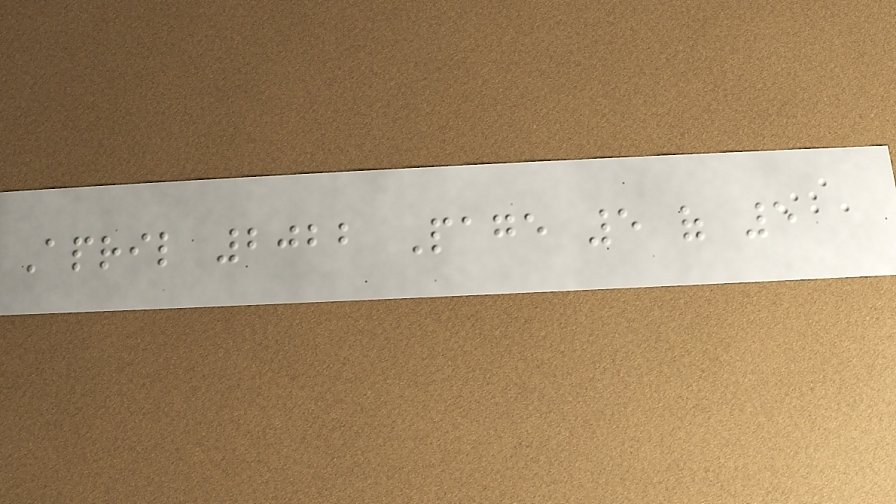April 2022 Page 5 of 5
